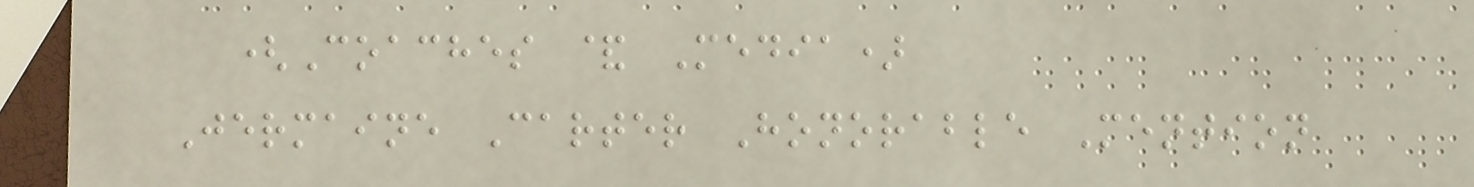(Coaches & Media)
Jermaine Carter Honorable Mention
